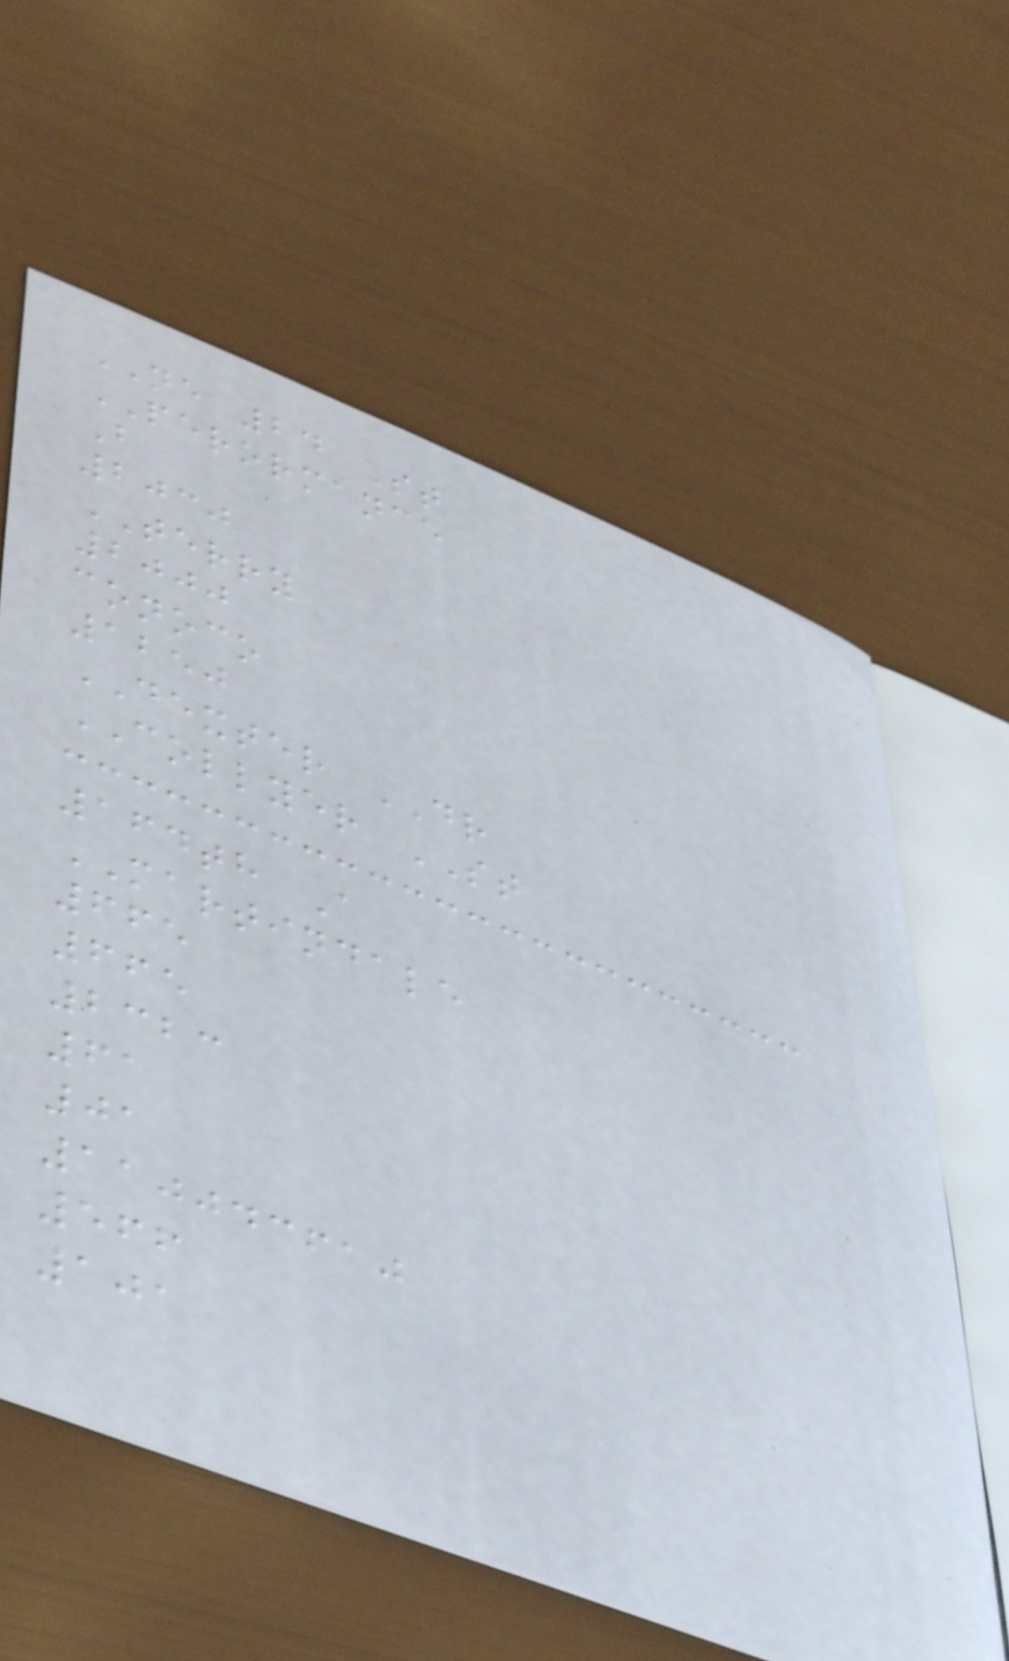NE 24 St
PERORMANCE
B
2030
TERRY
2000
conoco
1250
DEXTER DR
COLLYER ST
164th A
MARTINDALE
665
665
2323
61
01
110043610
566
101
